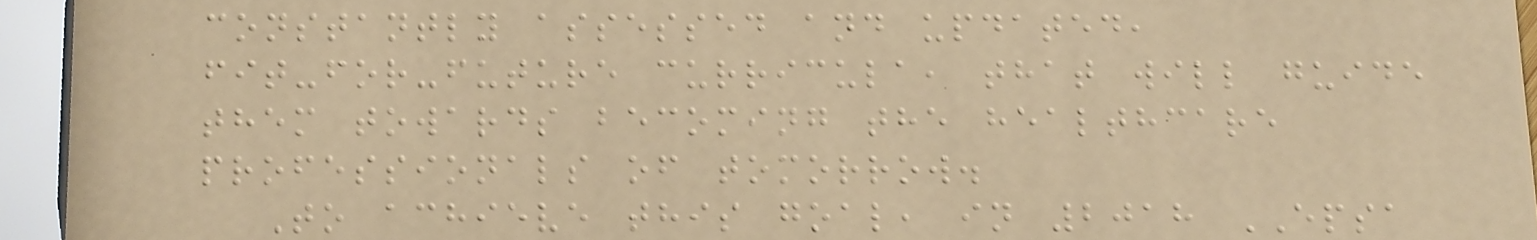constantly assessed and updated,
fit-for-future curricula, that will guide
them towards becoming the healthcare
professionals of tomorrow.
To achieve this goal, in 2018 EPSA
